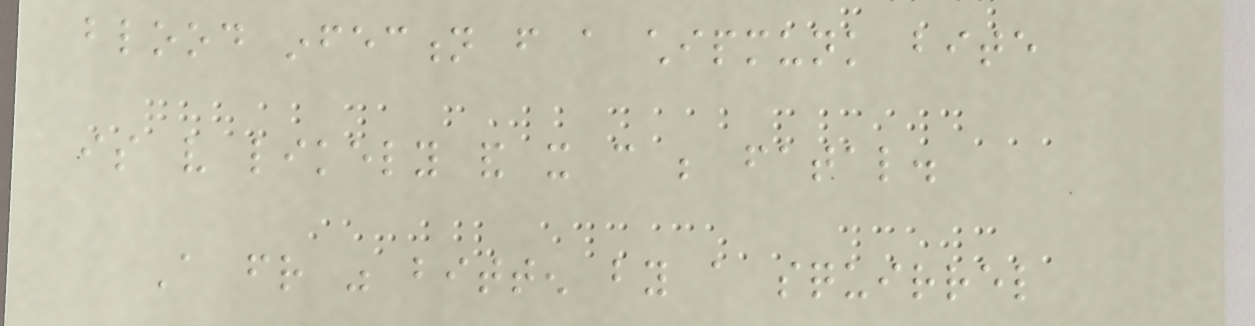blood infection from a chipmunk bite
is very likely and it can be fatal.
A friend was bitten by a squirrel
